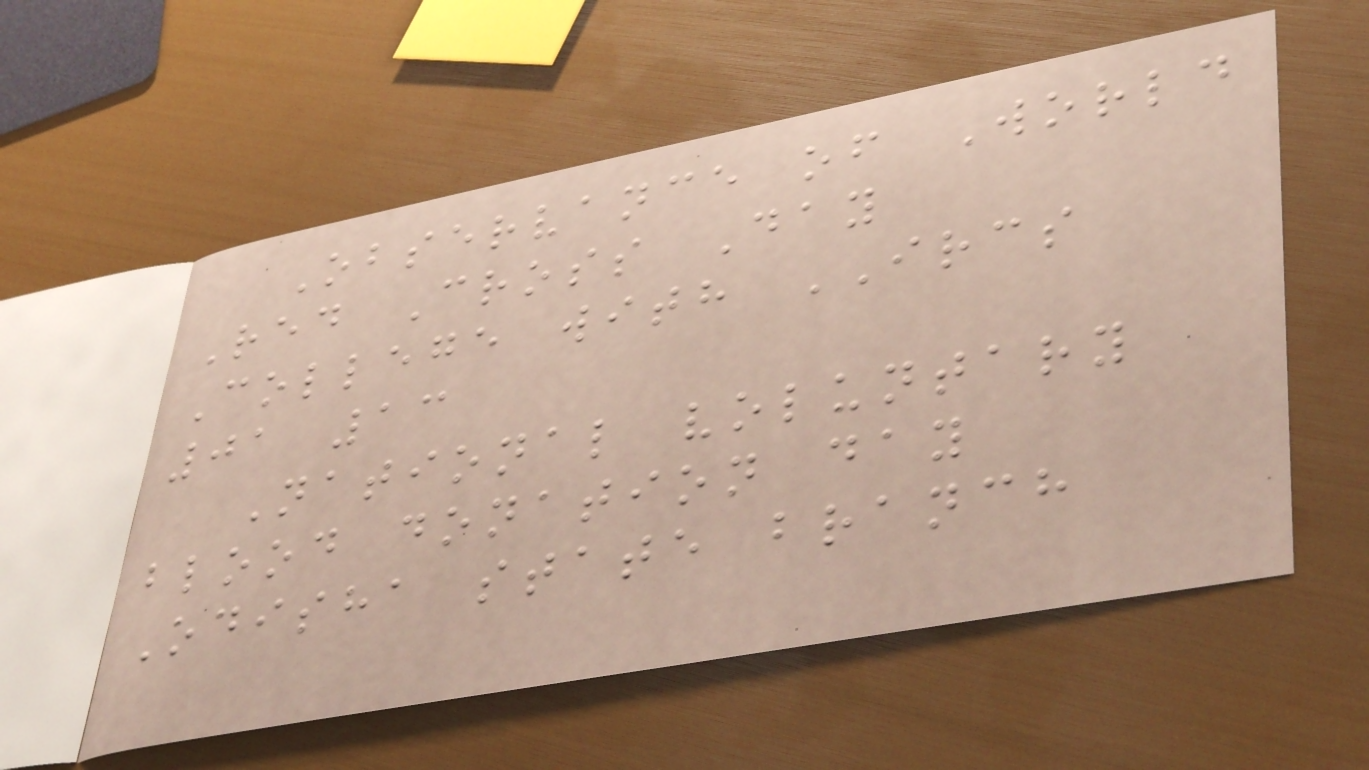Observance of World
Red Cross Day
College with IRCS
01 13
National voluntary
blood donation day
Odisha state branch
